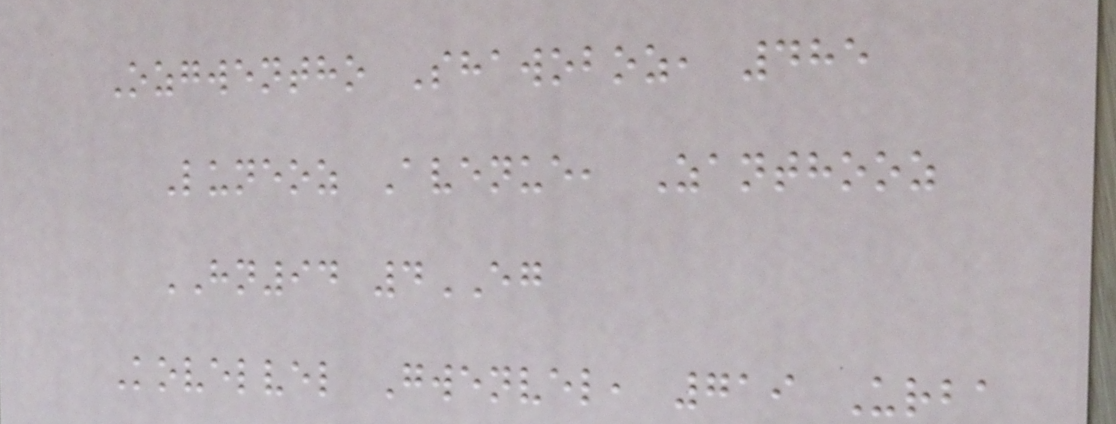Ozgwentho Shawoboz, 485
Luneoz Avenue, Zanthooz
HN94 4EG
Kovelvel Gwenvel, 719 Urba
